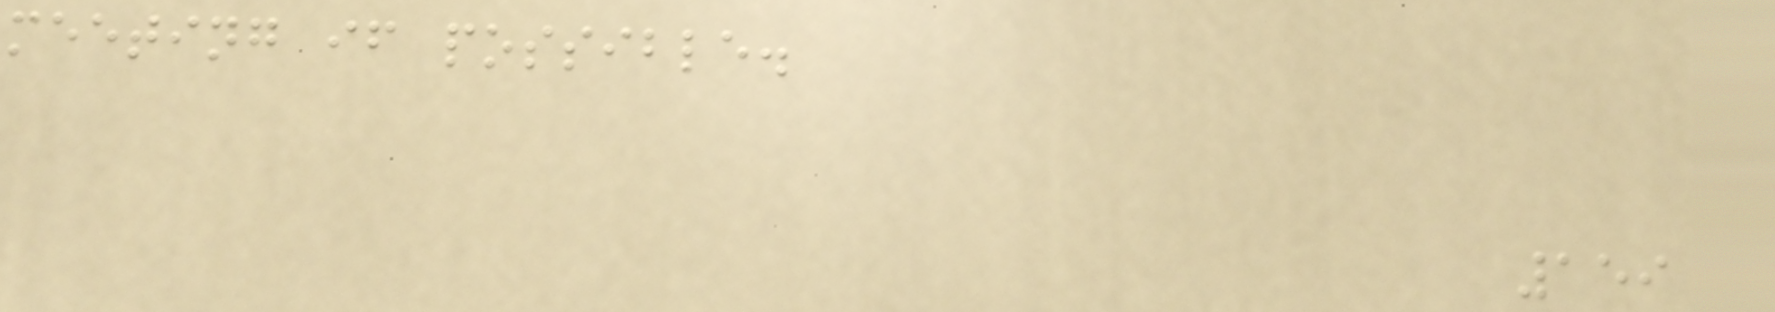meeting if possible.
159
